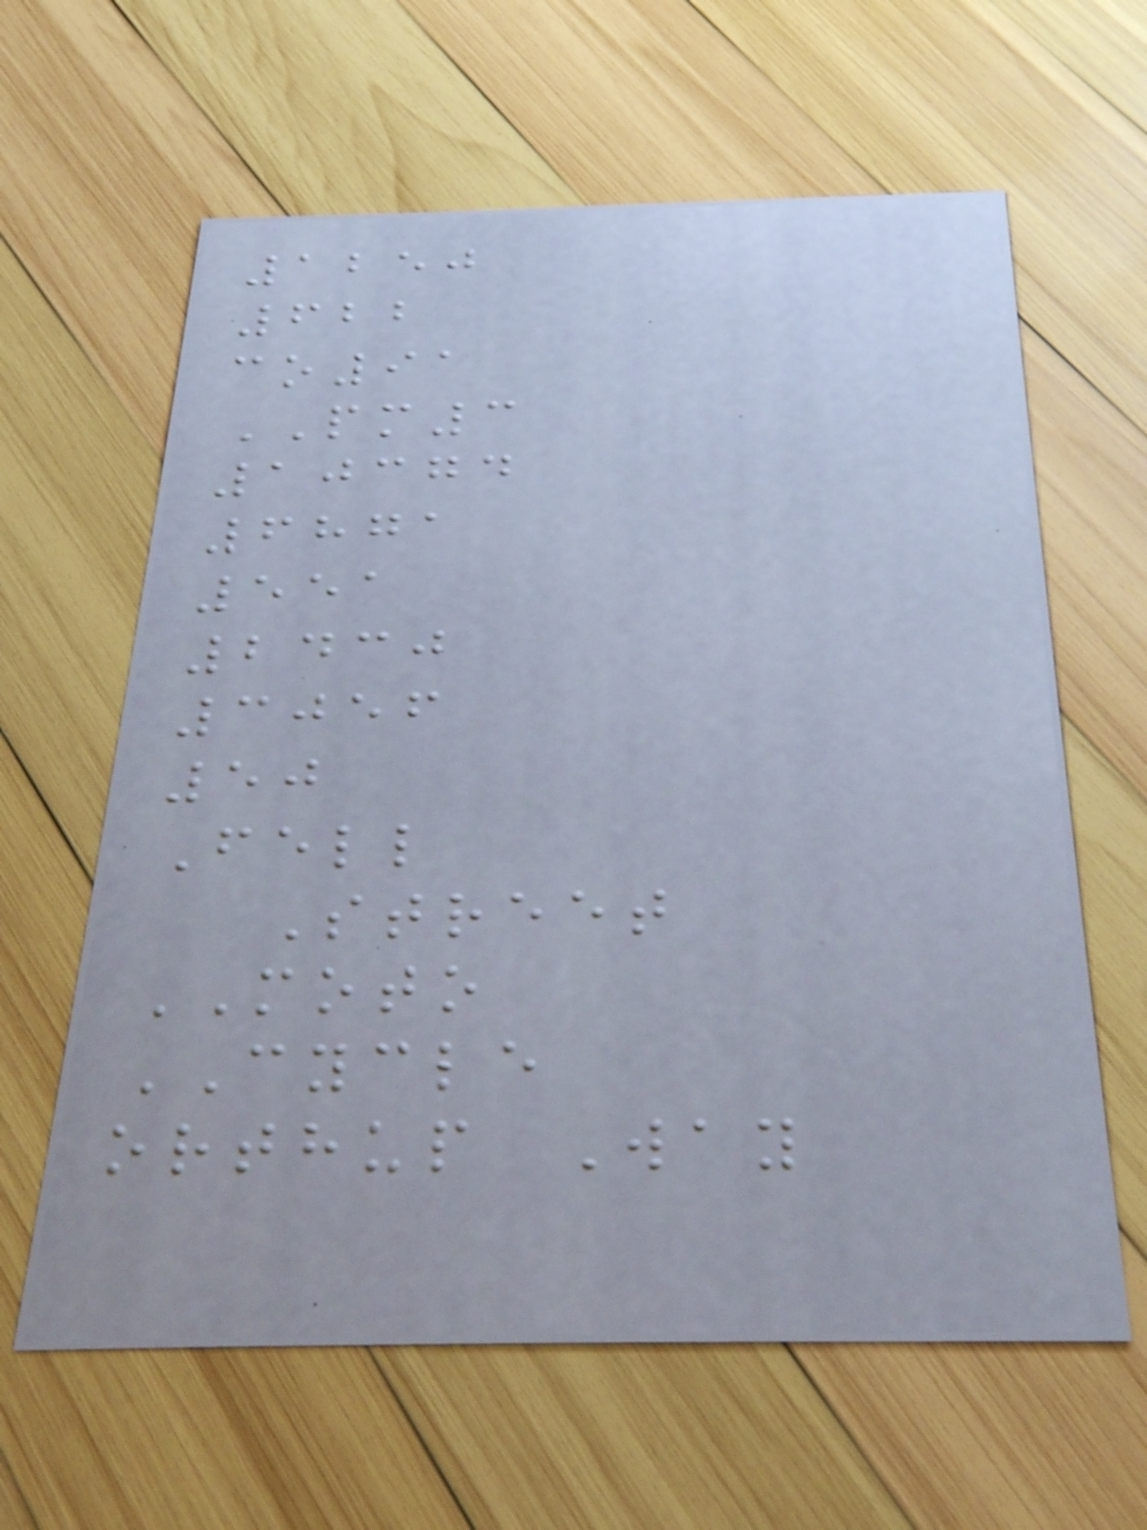1250
622
co91
PM3
10374
6871
551
2430
3056
50
Fell
Street
MOTO
CYCLE
orthup Way
